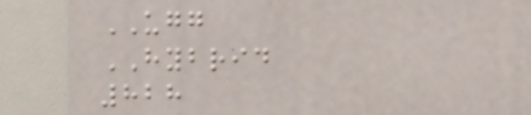UGG
HYBRID
828
